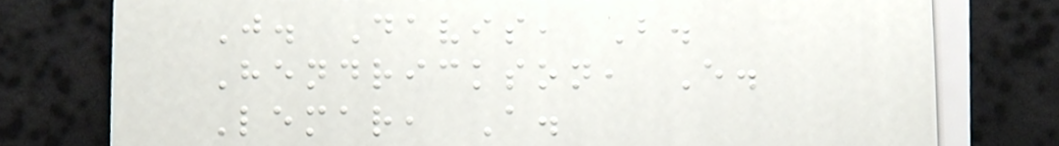J. Davis, B.
Hendrickson, E.
Lemar, A.
